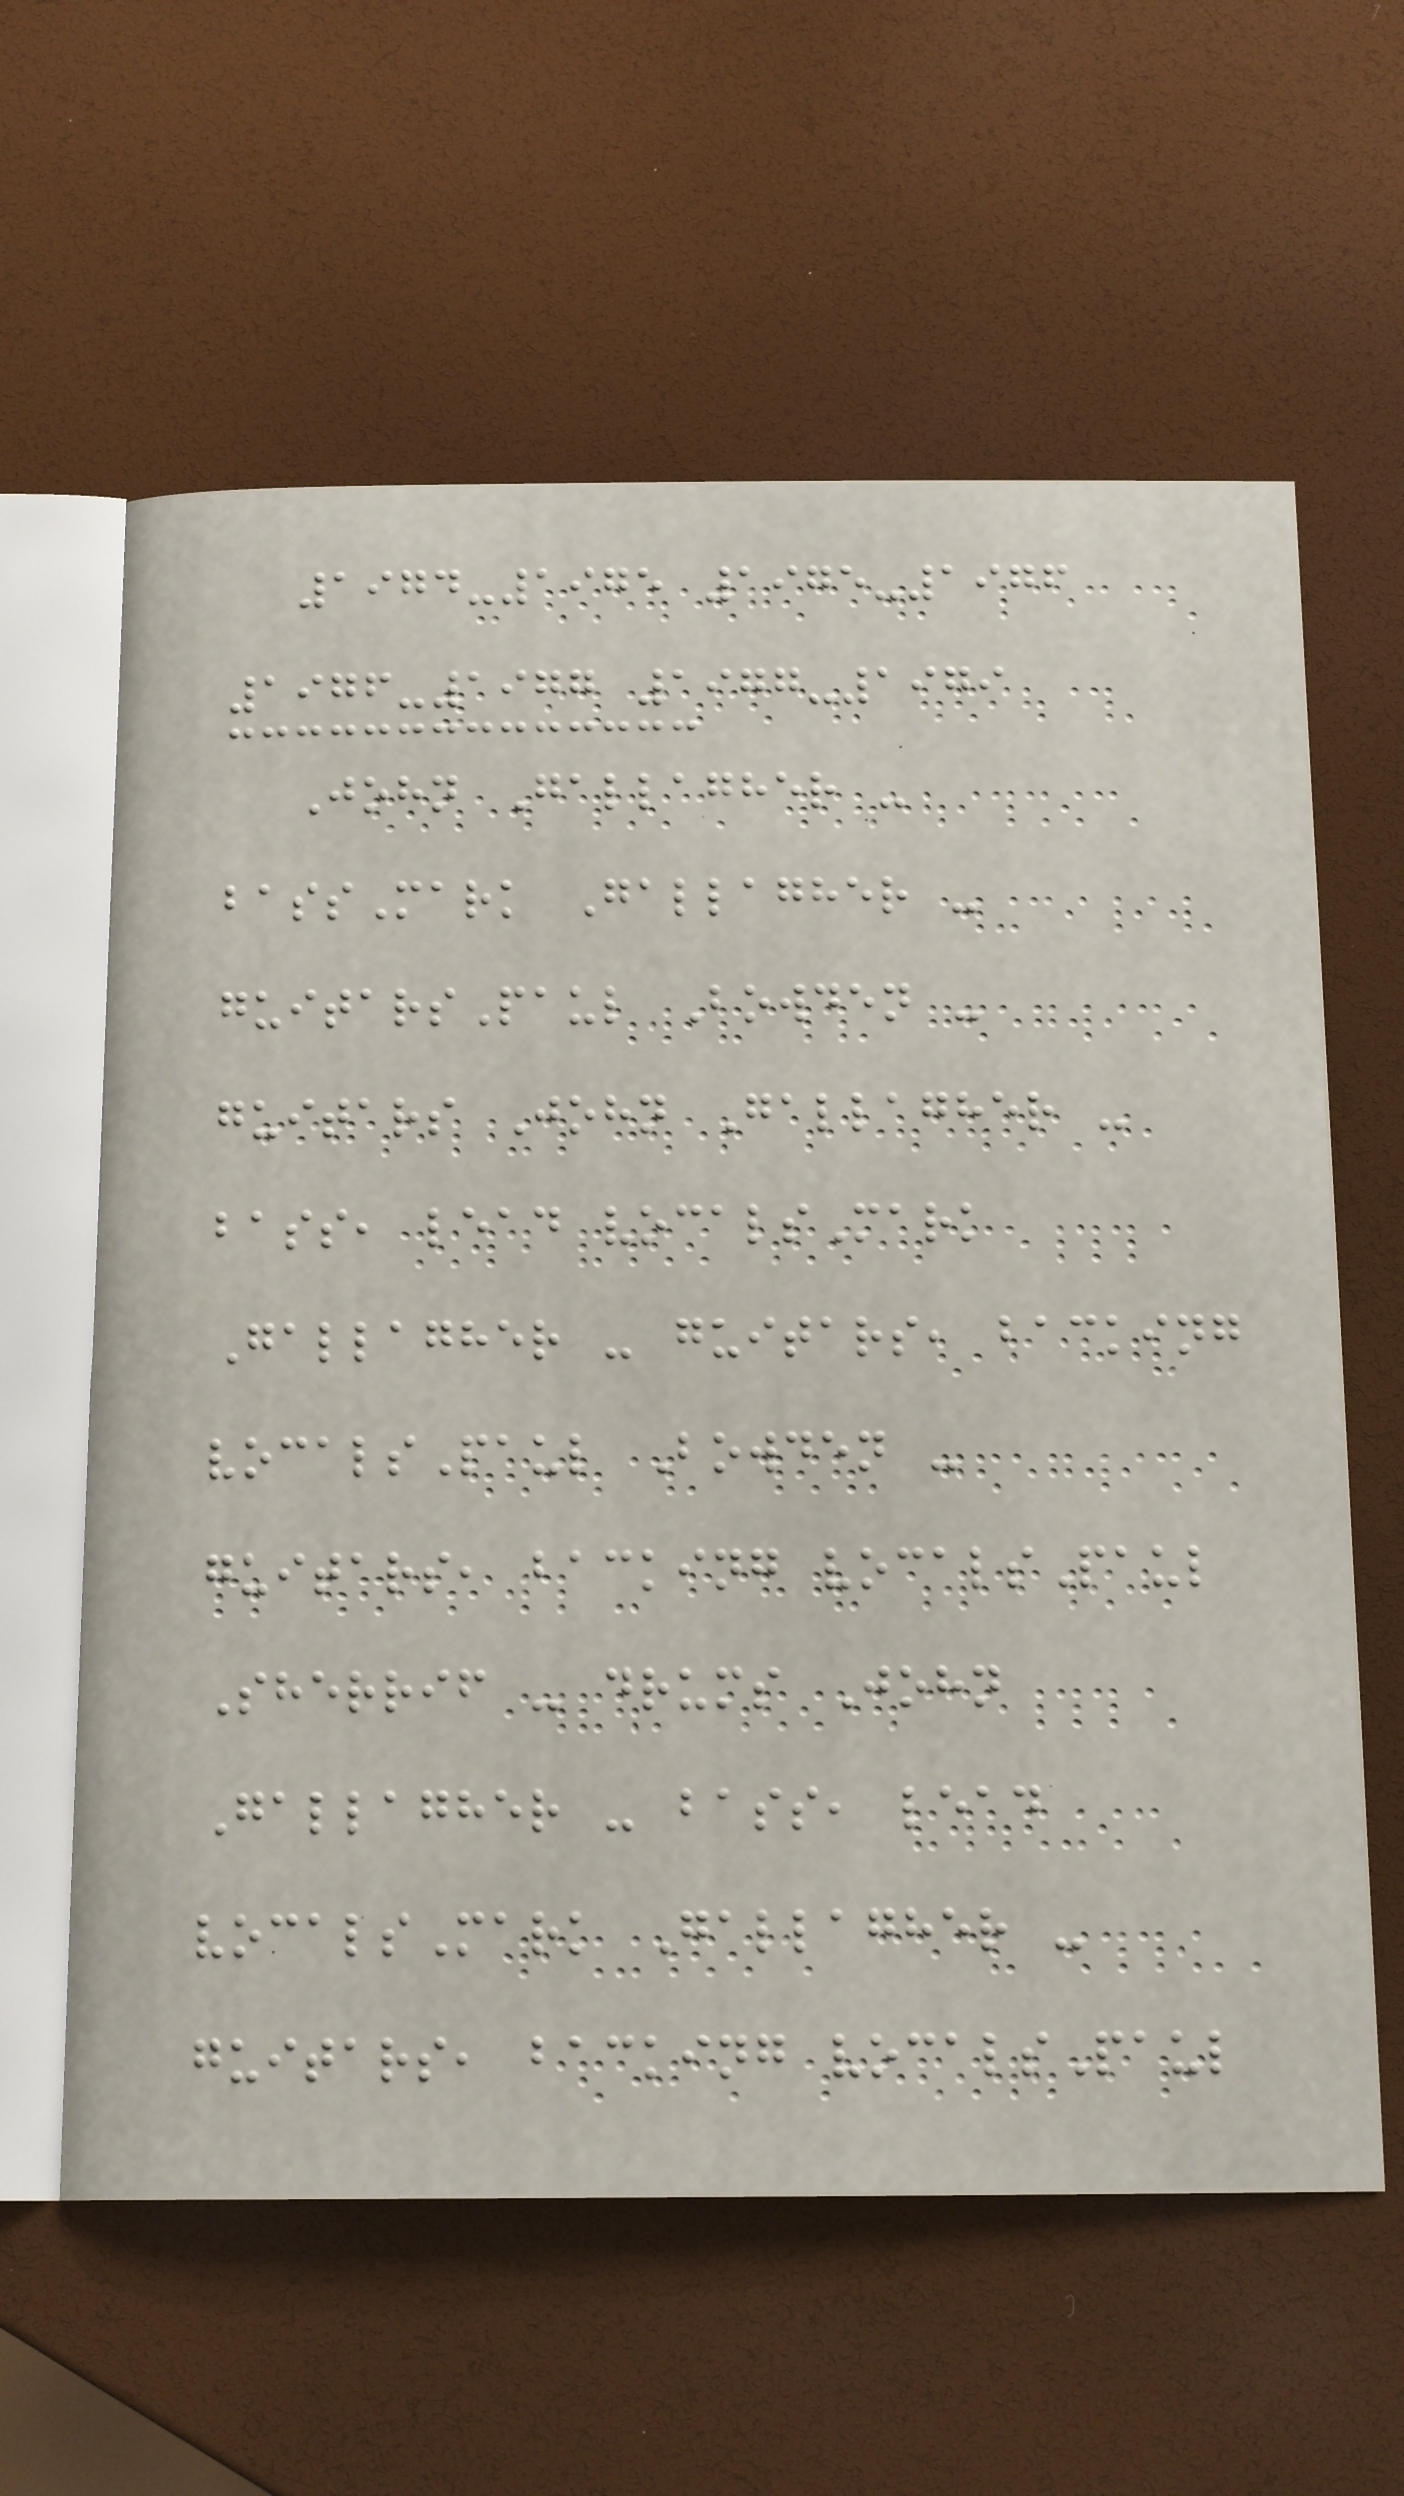1974-1975 1975-1976
1976-1977 1977-1979
John Gallagher -
bassMark Gallagher -
guitarsPaul Bowden -
guitars John Gallagher -
bass, lead vocalsMark
Gallagher - guitars, backing
vocalsPaul Bowden -
guitars, backing vocalsPaul
Sherrif - drums John
Gallagher - bass, lead
vocalsMark Gallagher -
guitars, backing vocalsPaul
